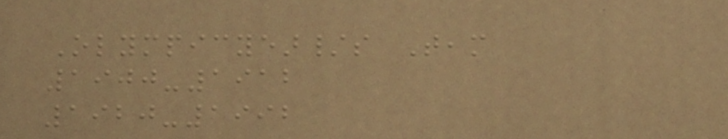Olympicyear/s Team
1900-1912
1920-1992
